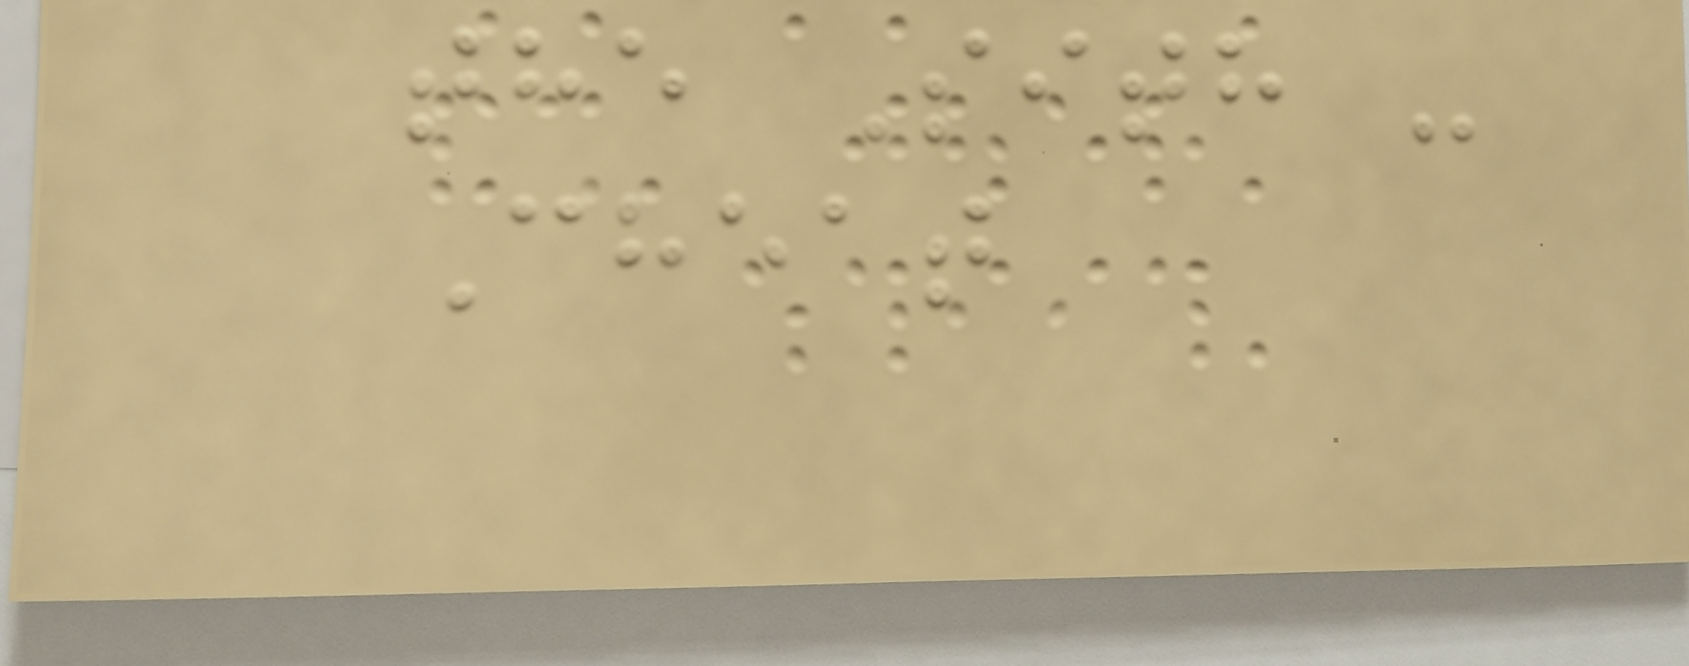the Sith -
Cheat
